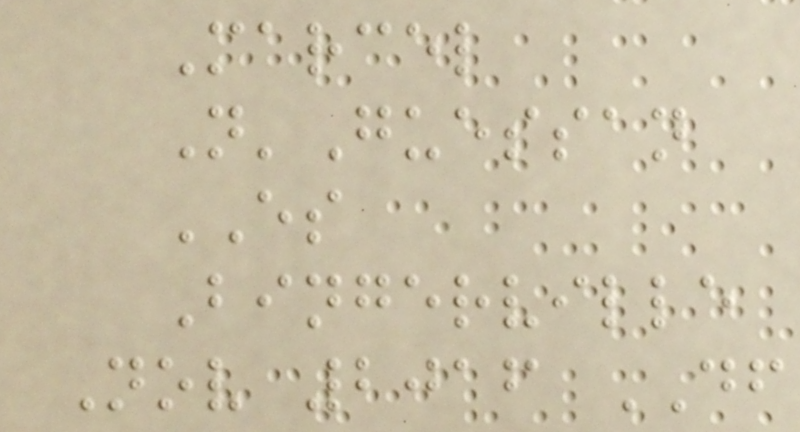Marcel
N'Guessan
ES
Bingerville
Nov 2016 DF
